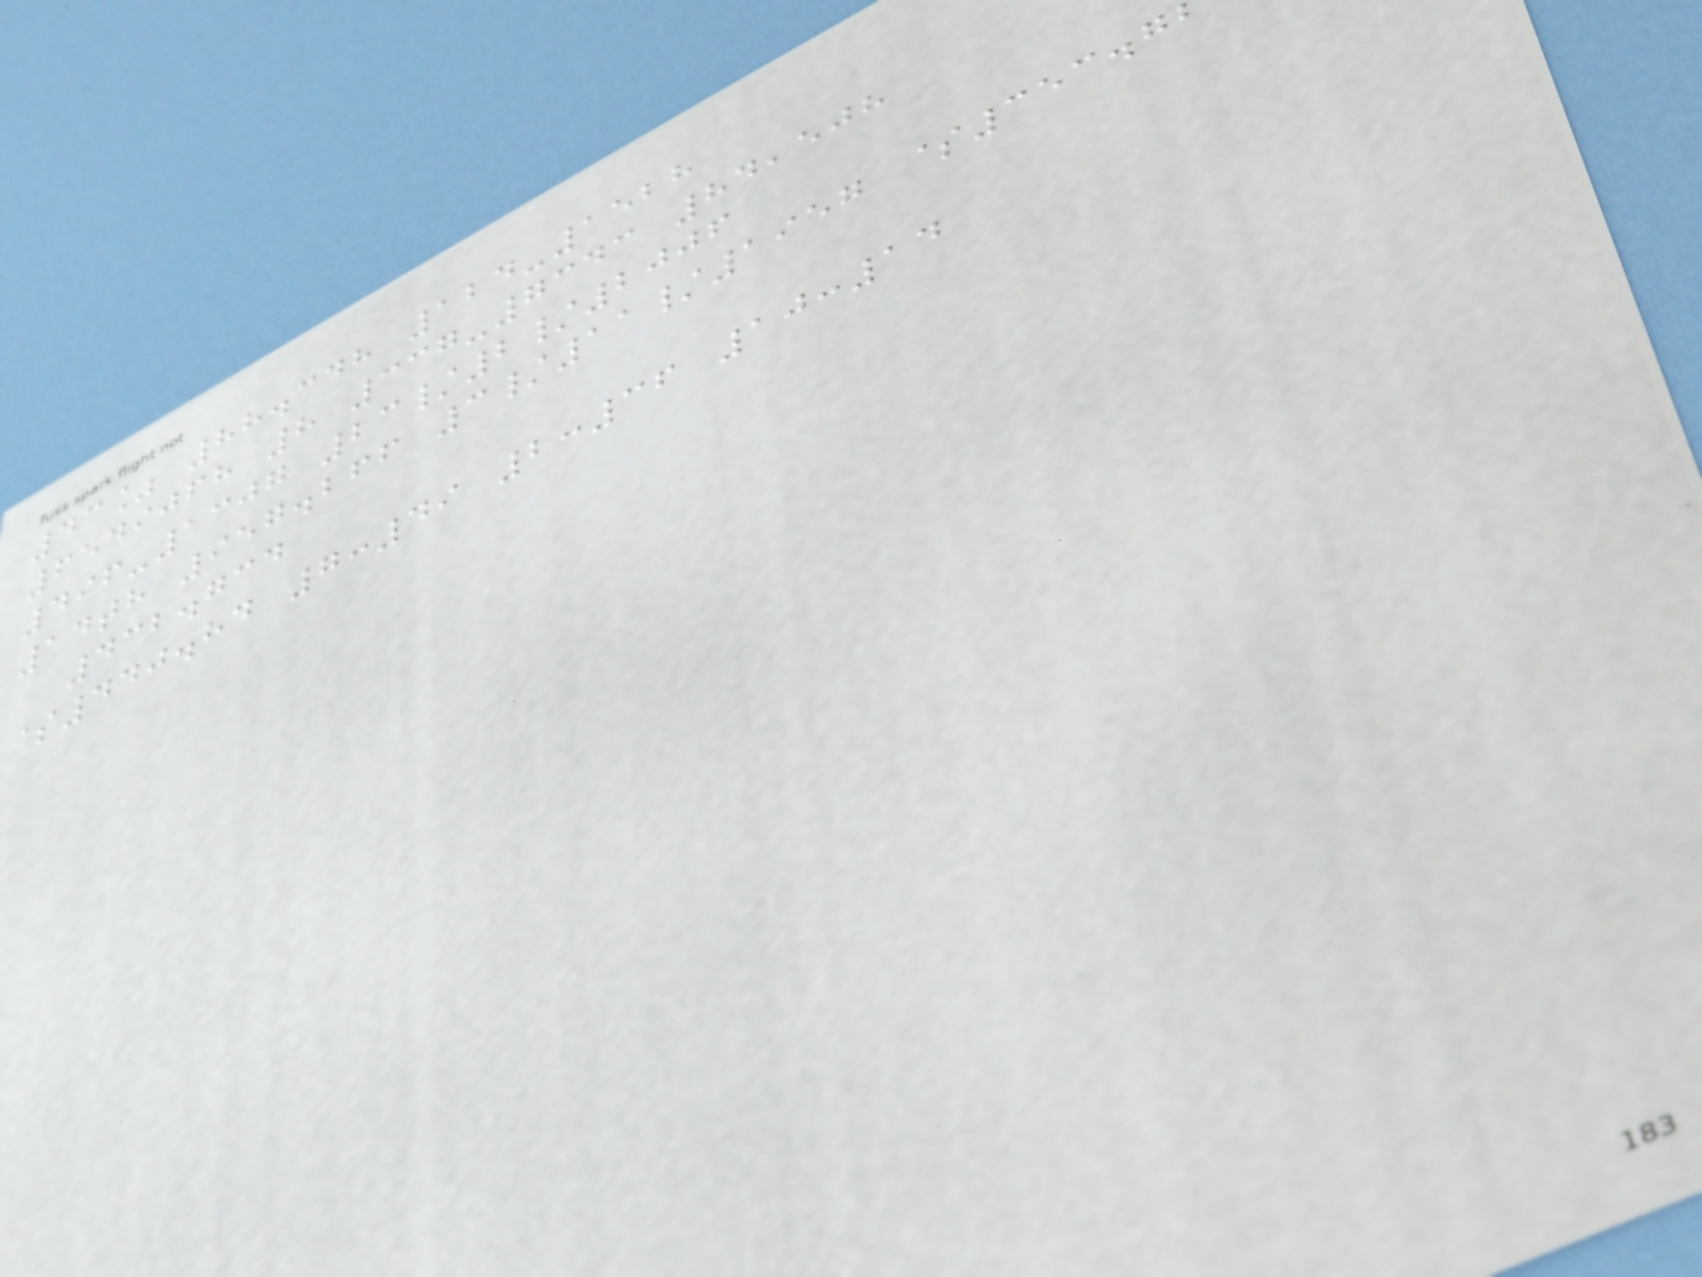43% 88.348 124-1528
6549068 8 337-7343 84,508
496-1307 23/2/2006
14th 957.266 3/11/1957 $353.7
432.734
$440.84 7:49 2:36 10:14
